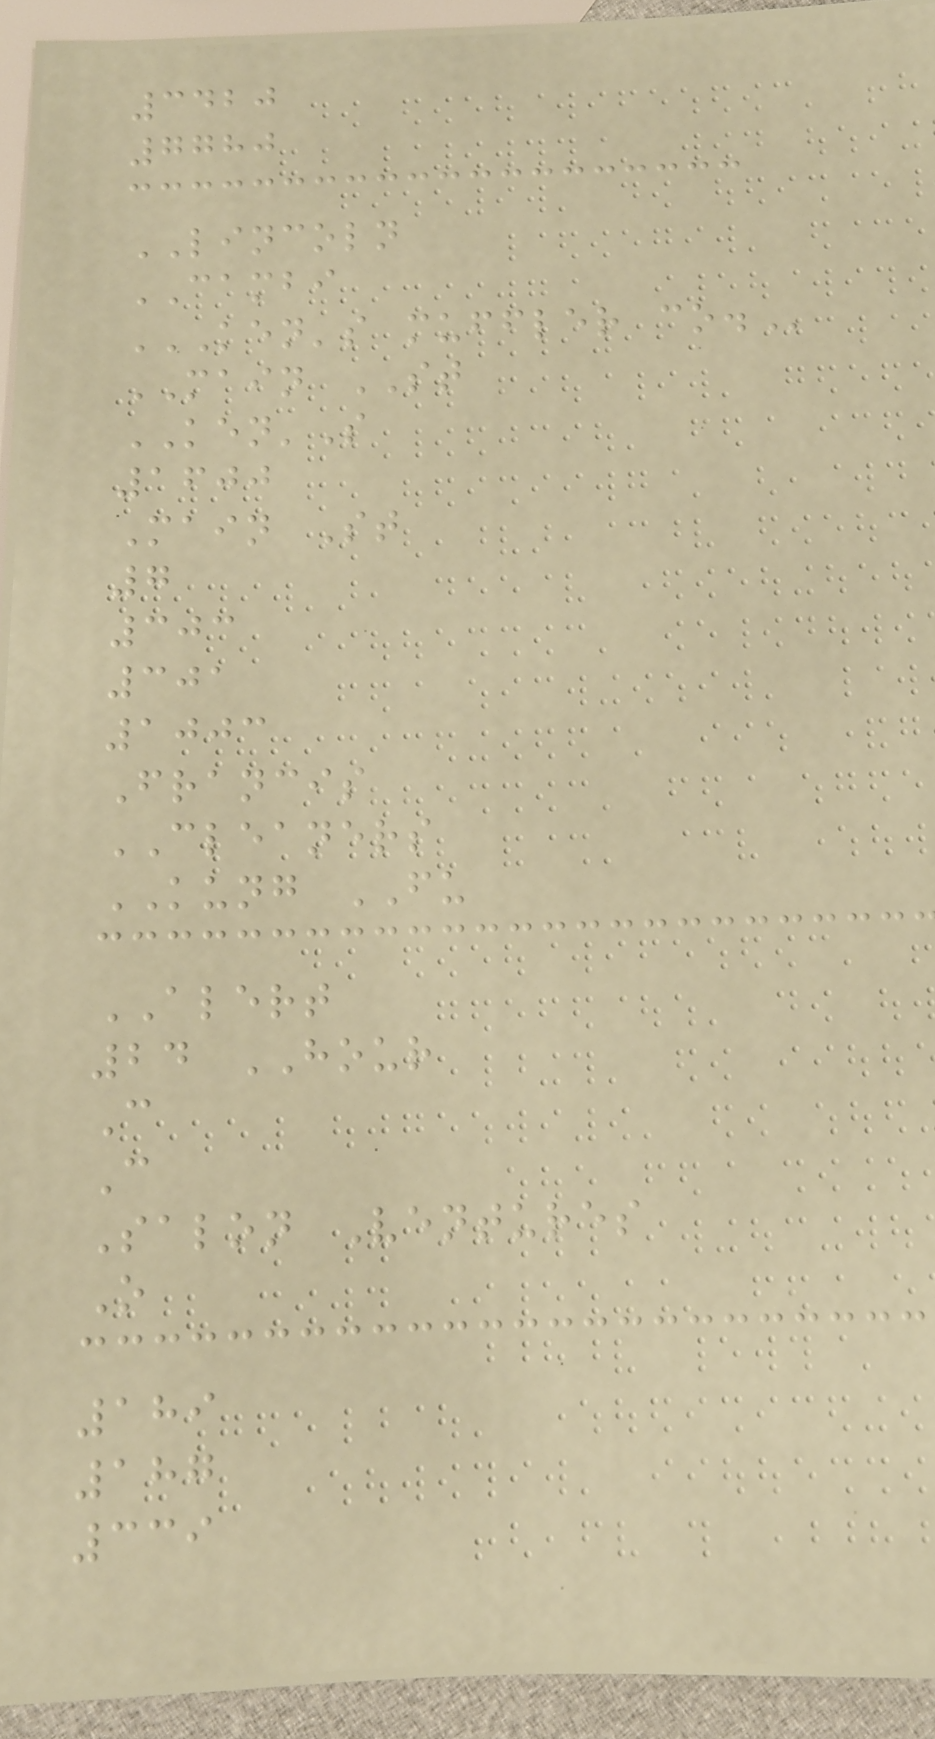3420
7780
LINCOLN
CAMBI
KEN'S MUFFLER CO.
MAIN ST
KEN'S
1600
Main St
7
303
301
1003
Francis
CLEANERS
KUNG FU
ALERT
24 HOUR
C
C
Salon Ventures
O
189
187
339
